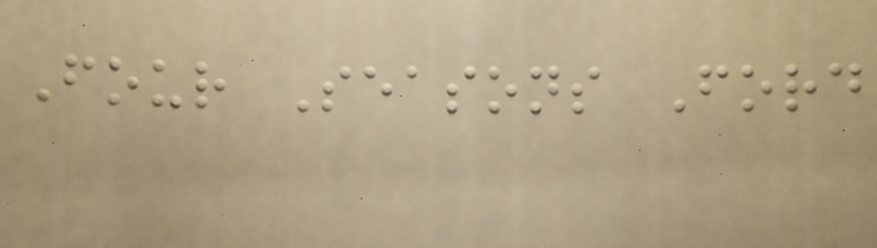Four Seasons Ford
